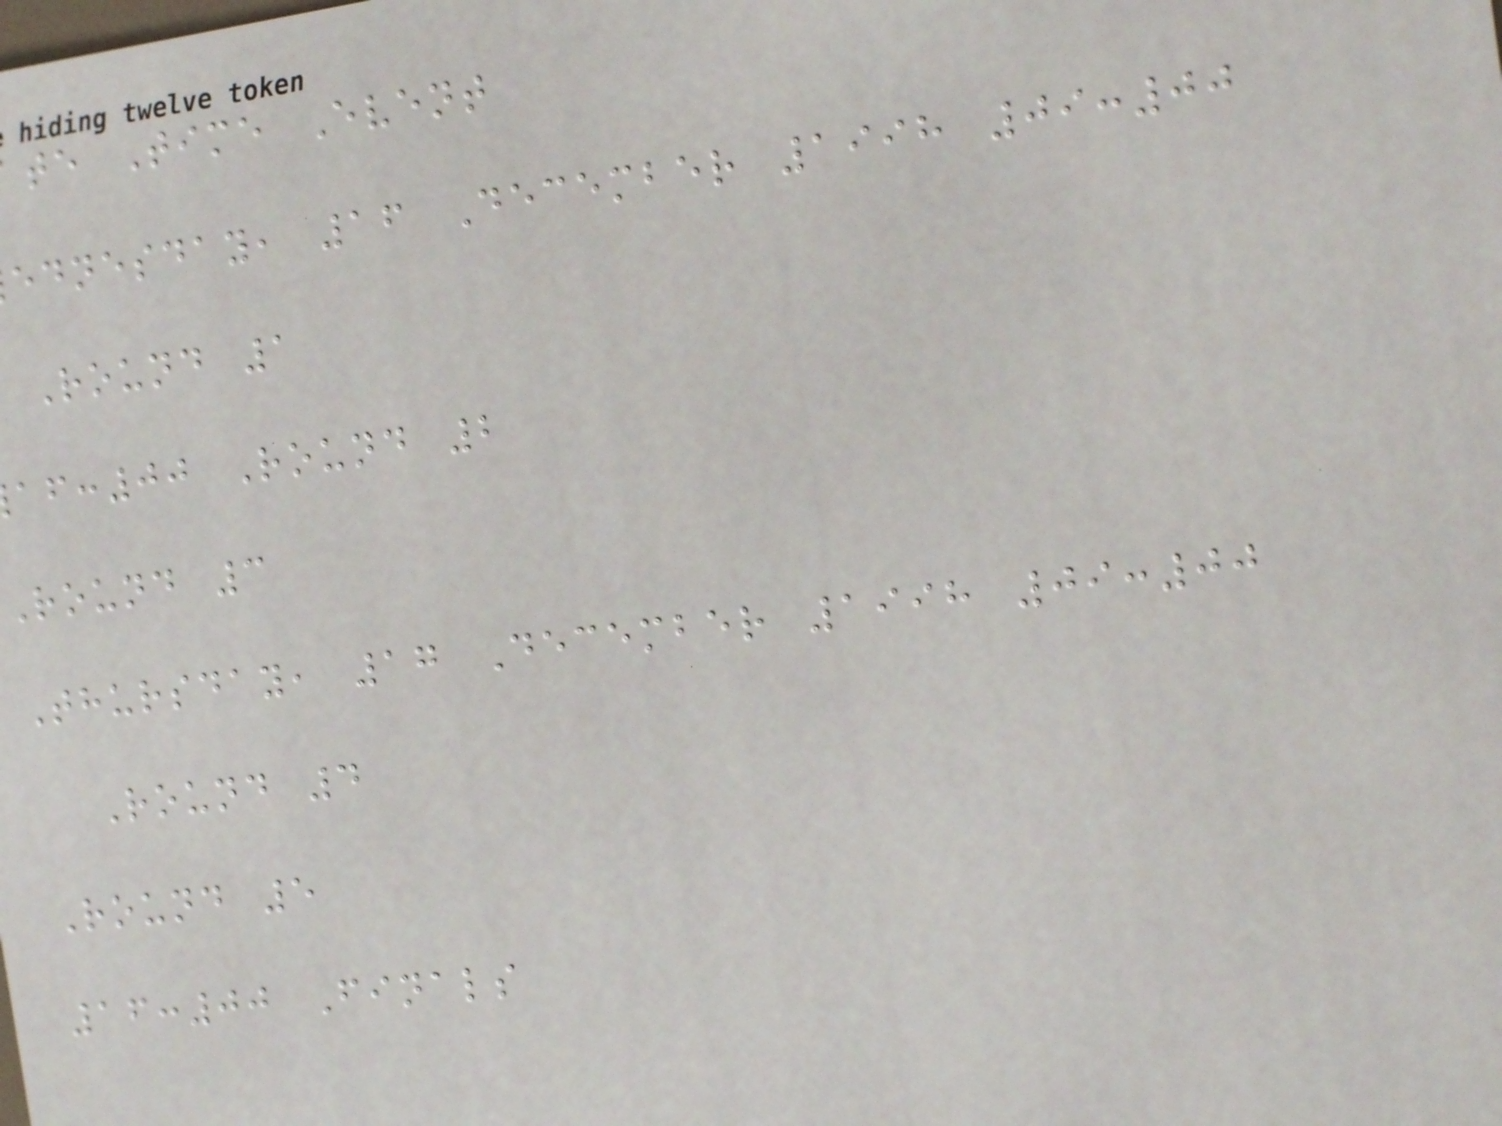te Time Event
ednesday, 16 December 1998 09:00
Round 1
:00 Round 2
Round 3
Thursday, 17 December 1998 09:00
Round 4
Round 5
16:00 Finals
